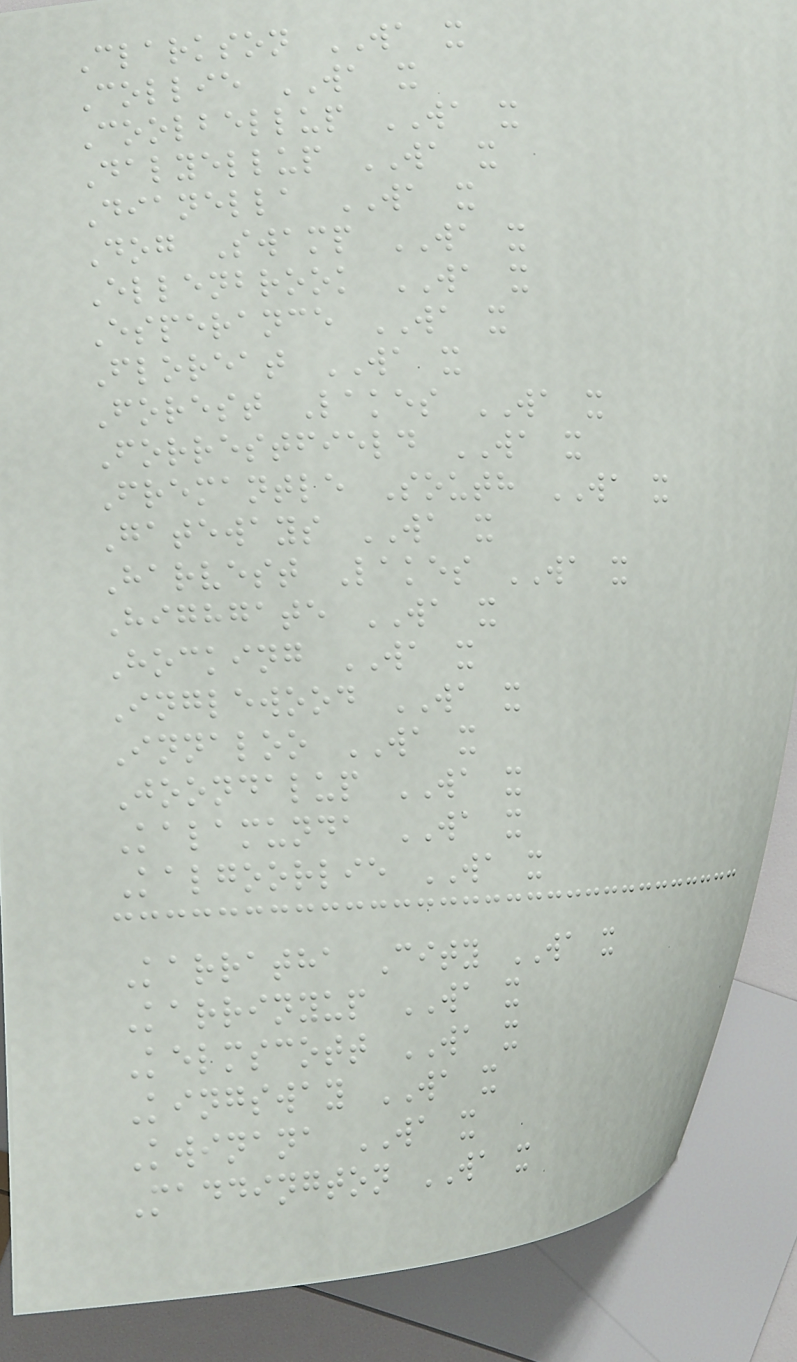Clarkson WA x
Collie WA x
Coolbellup WA x
Dalyellup WA x
Dianella WA x
Dog Swamp WA x
Ellenbrook WA x
Esperance WA x
Floreat WA x
Forest Lakes WA x
Forrestfield WA x
Fremantle South WA x
Gateways WA x
Harvest Lakes WA x
Highgate WA x
Hocking WA x
Inglewood WA x
Innaloo WA x
Joondalup WA x
Kalamunda WA x
Kalgoorlie WA x
Karratha City WA x
Karrinyup WA x
Kelmscott WA x
Kingsway WA x
Kwinana WA x
Maddington WA x
